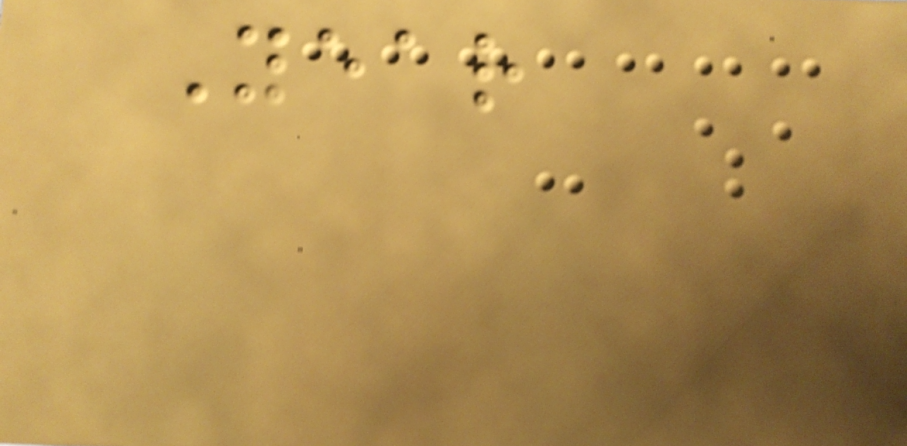Year
